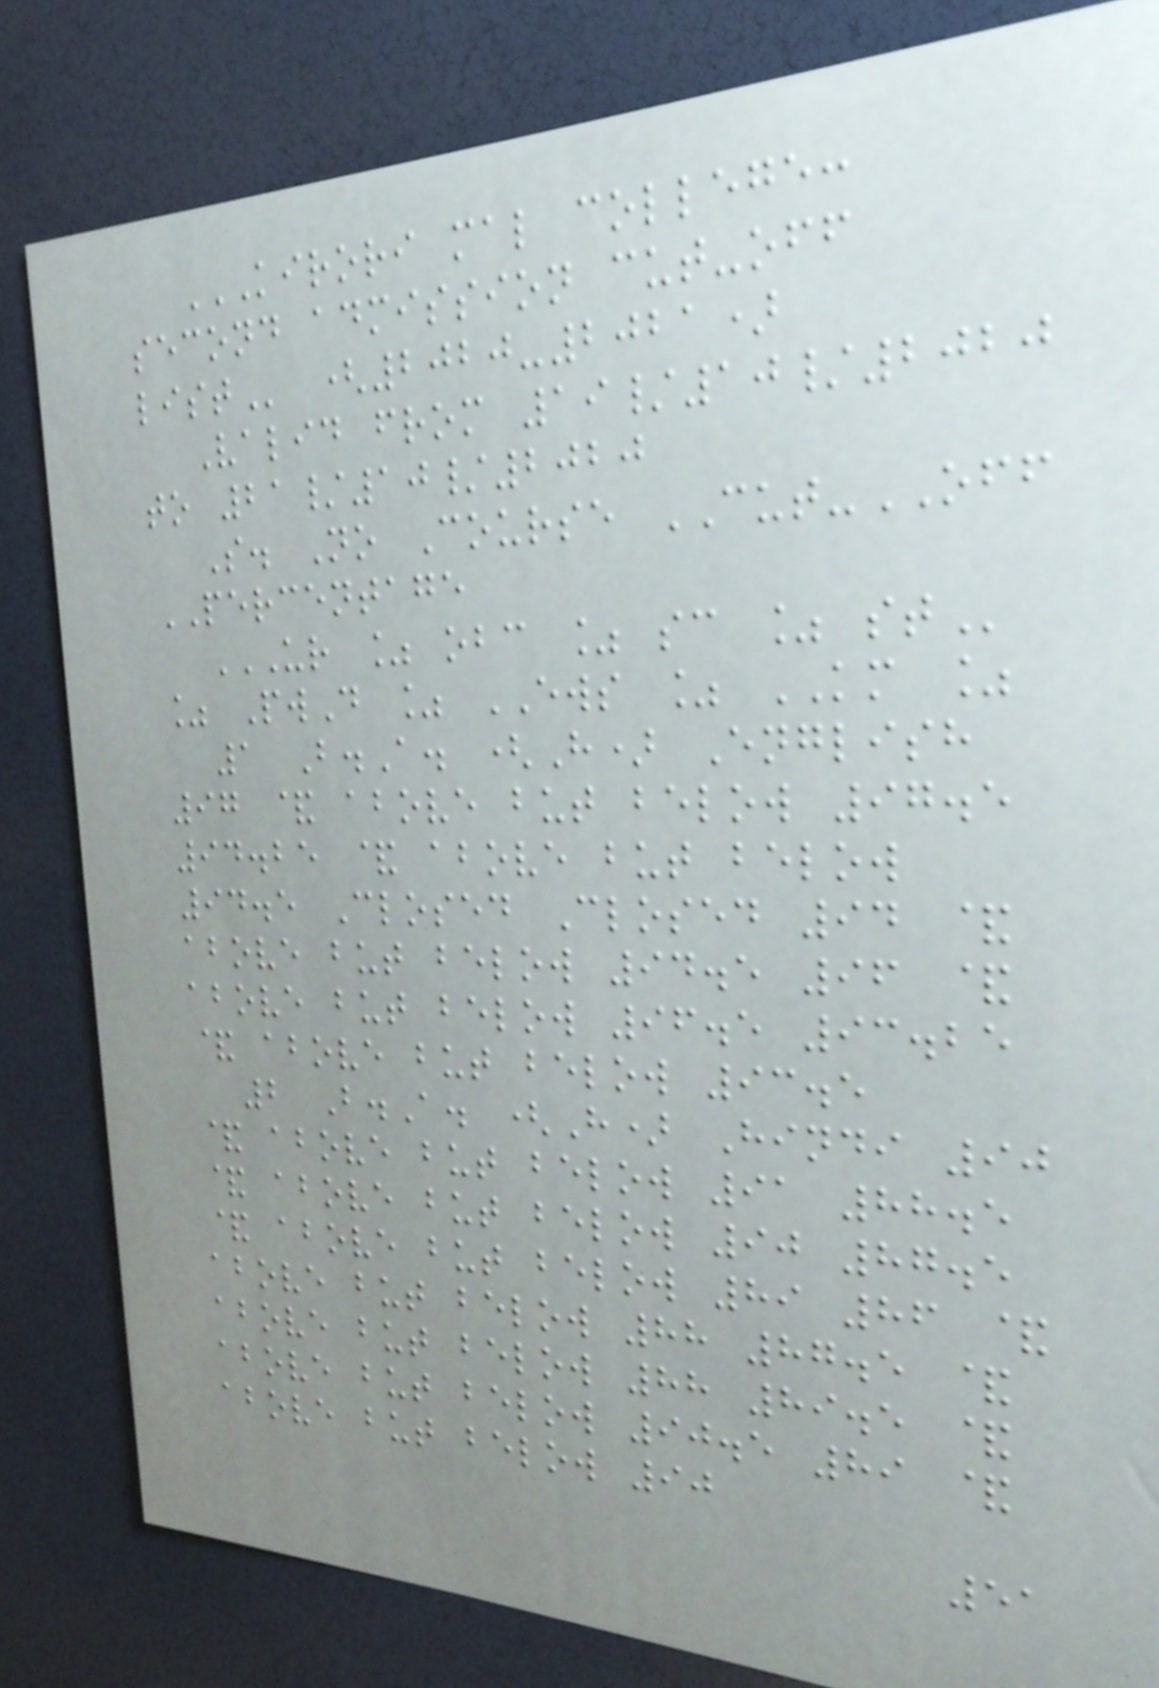KIRORI MAL COLLEGE:
SECOND ADMISSION CUT-OFF
LIST (2020-2021)
Valid from 19/10/2020
to 21/10/2020
S. No Course CUT-OFF
PERCENTAGE
UR % OBC % SC % ST
% PwD % EWS % KM %
1 B.A. (H) English
97 & above but below 97.5
94.25 & above but below
94.5 Closed Closed 94 &
above but below 94.5 96 &
above but below 96.5 93.25
& above but below 93.5
2 B.A. (H) Hindi 90
& above but below 91 88.5
& above but below 90 87.5
& above but below 89 86 &
above but below 88 87.5 &
above but below 88 89.5 &
above but below 90.5 89 &
above but below 90
51
